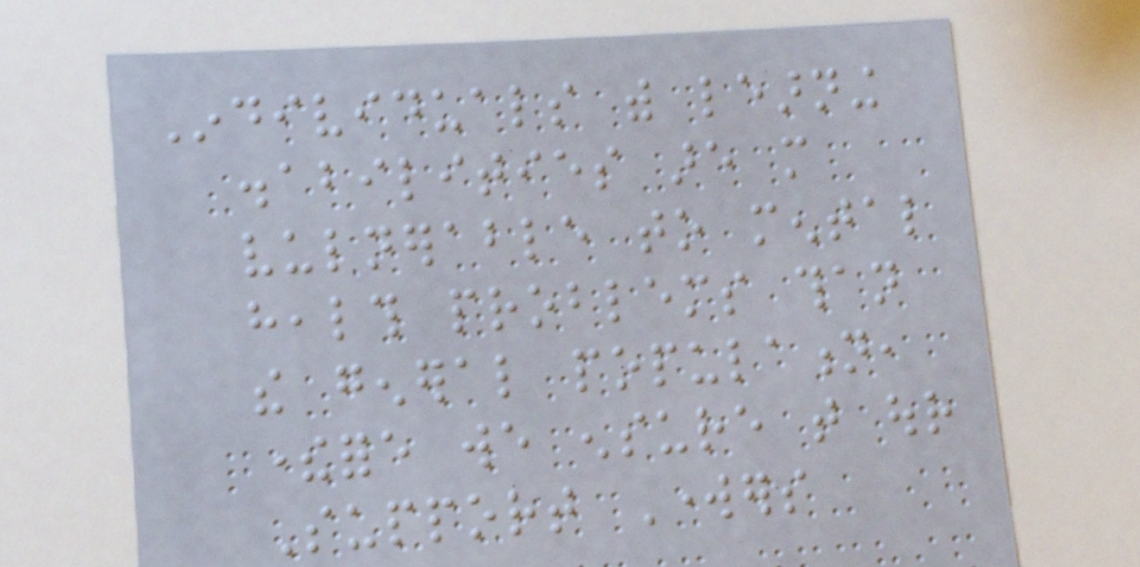Individuals with learning
disabilities are more
vulnerable to mental
health problems than
the general population,
therefore we ensure that our
Support Workers
